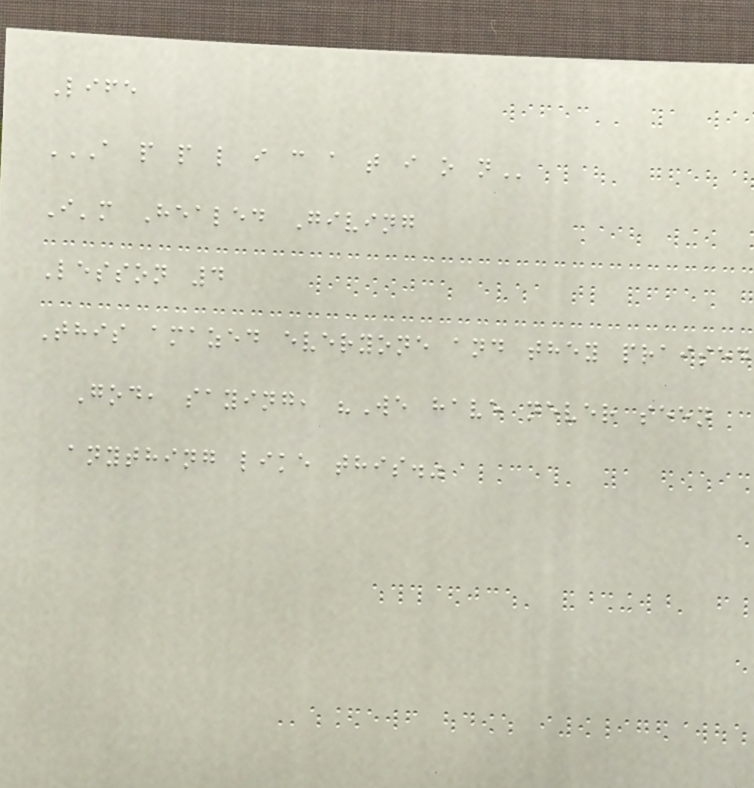Life
A P P L I C A T I O N
I'm Healed Giving
Lesson 4
This amazed everyone and they praised
God, saying, "We have never seen
anything like this."
